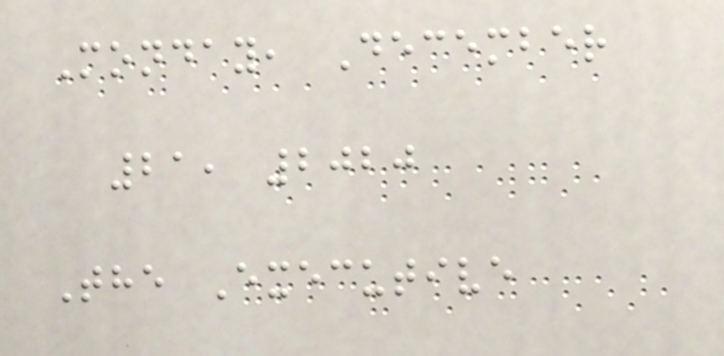Monday, December
21, 2020
The Executive
